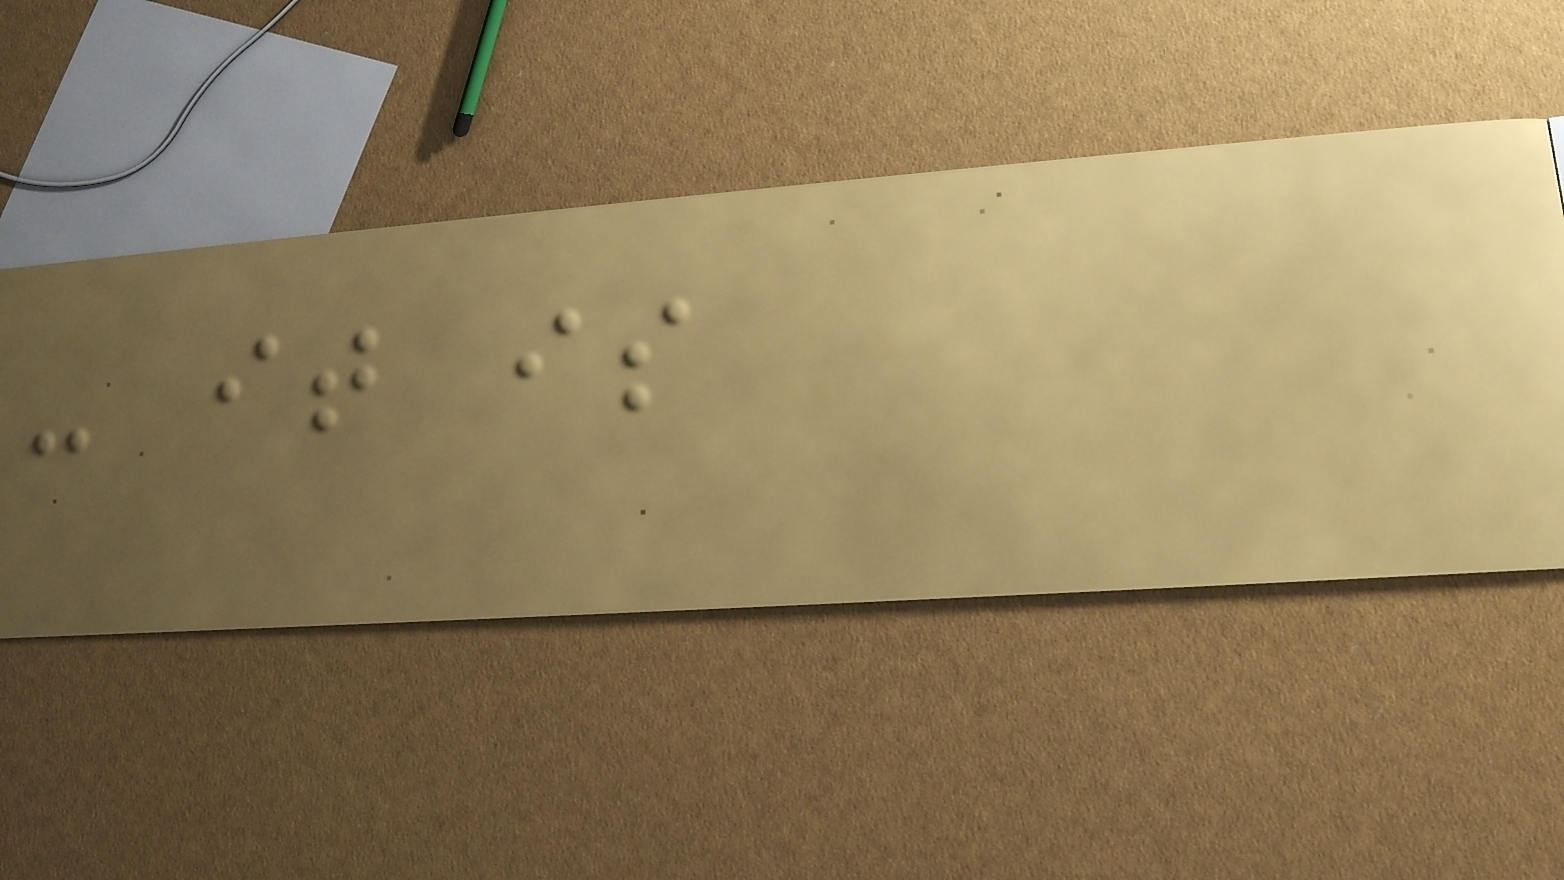- it is
